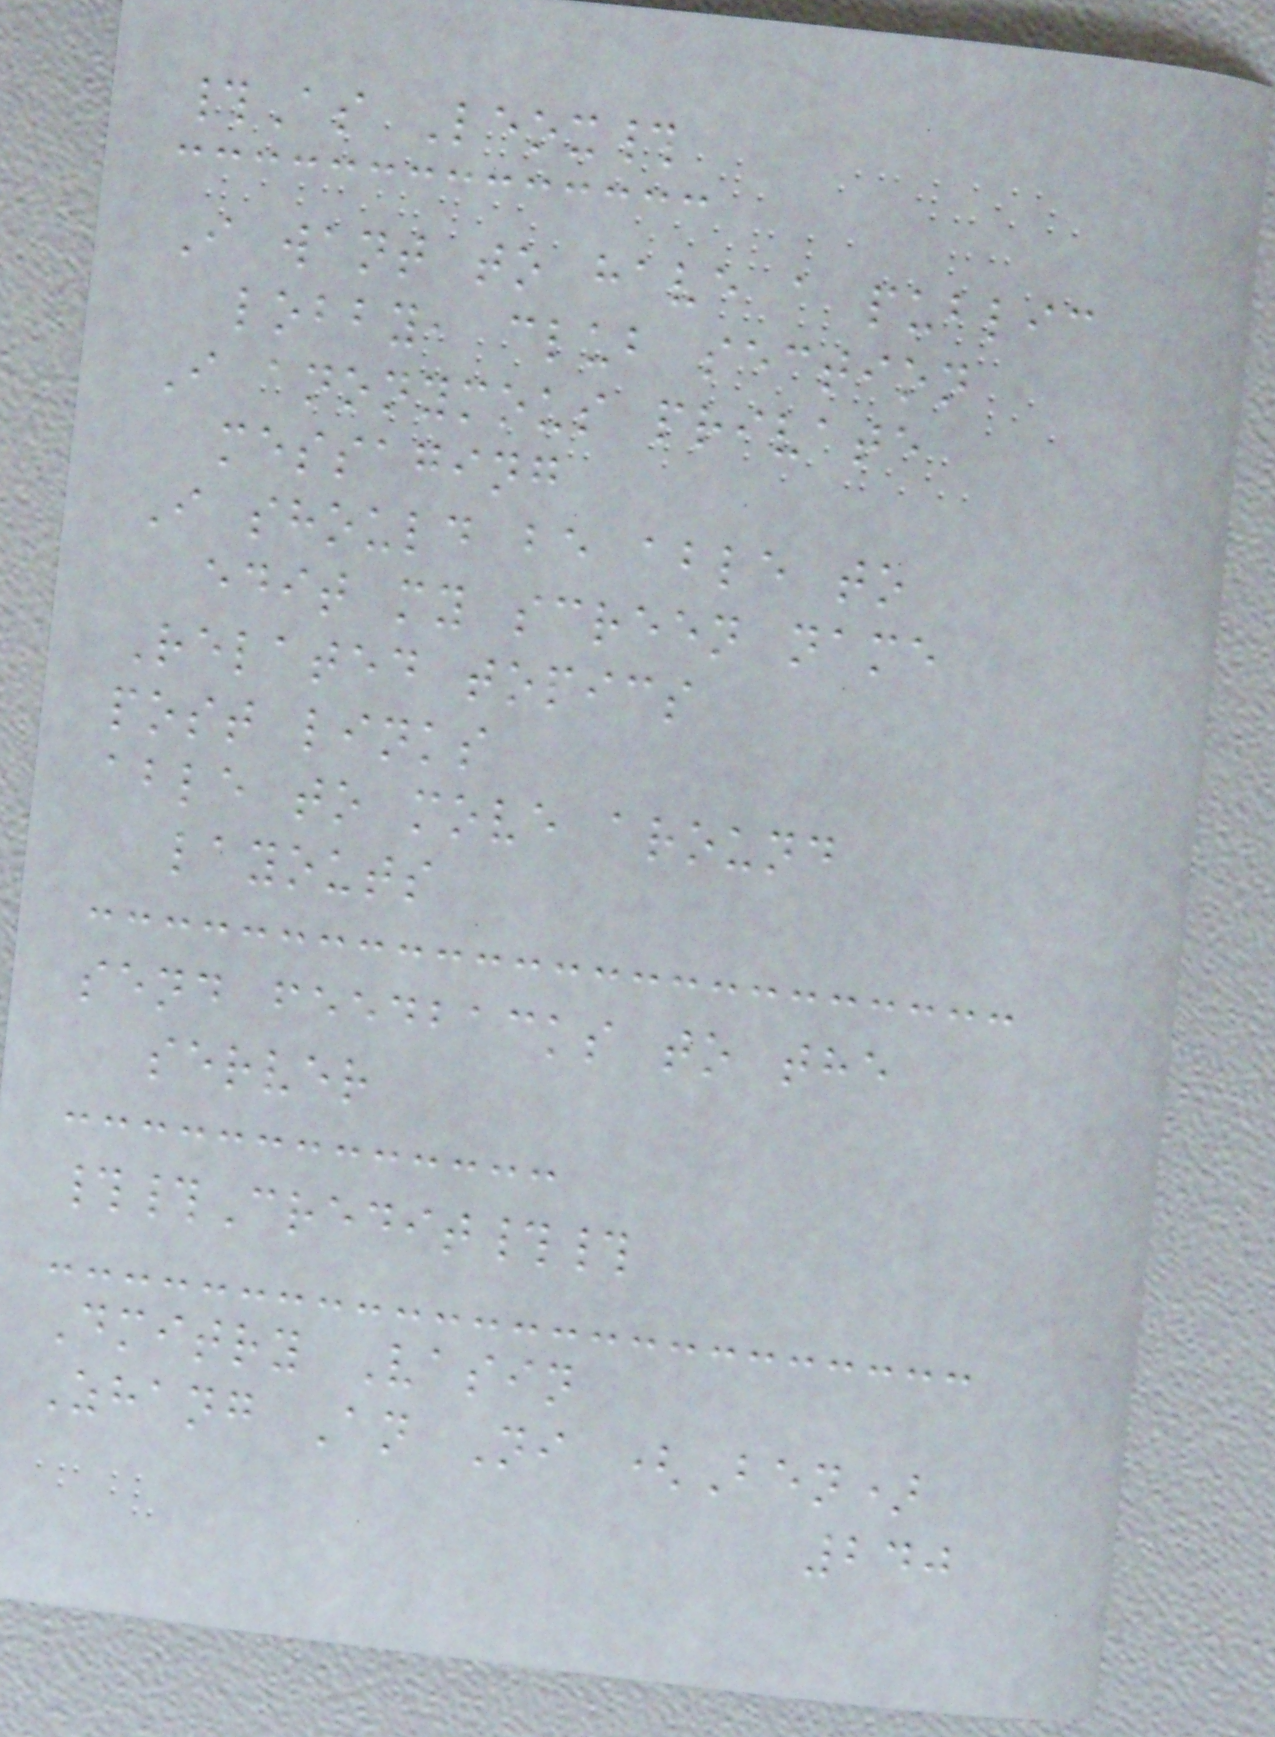#As Leox#
I want to have a public
lobby, club section
I anonymous private
messaging
I should be able to
edit my screen name
Related topics
post links
able to move around
layouts
send feedbacks to the
server
##Credit##
Dmitry Vasin
Zhang An Ni (Ben)
240
